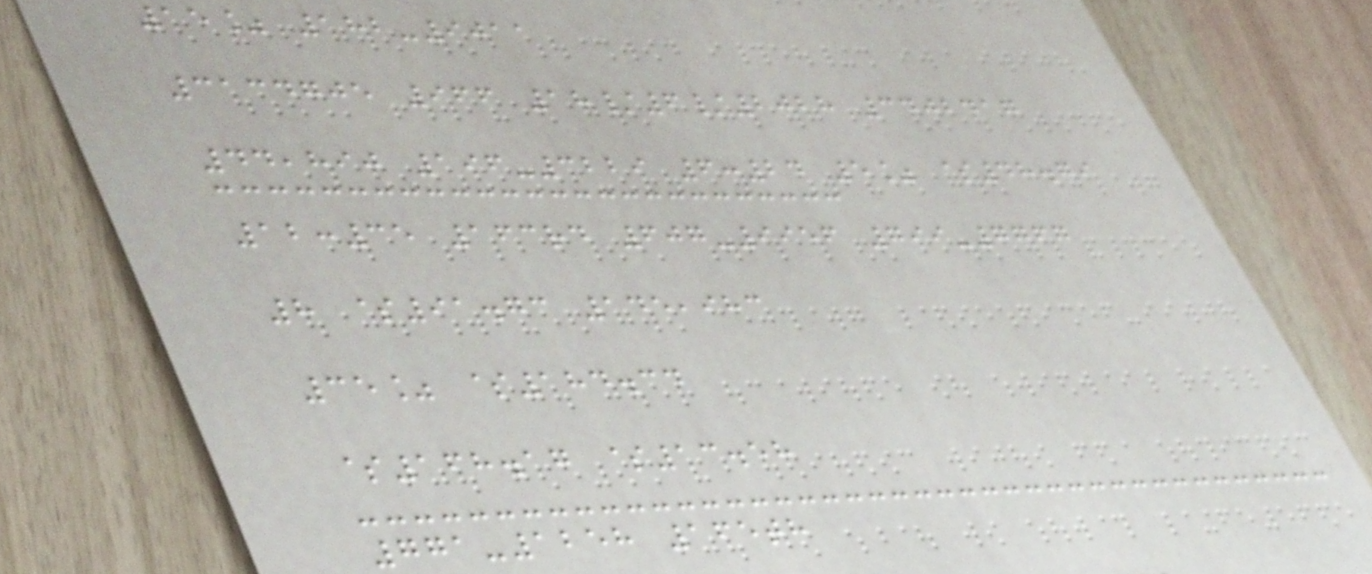15% 182-9011
3134705 966 18/6/2028 3402417
44,890 196-3229 6:24 5% $48.79
12:35 163rd 607-9956 799-7767
8 $91.73 145,983
35% $184.34
$168.17 $13.58
771-1258 165th
